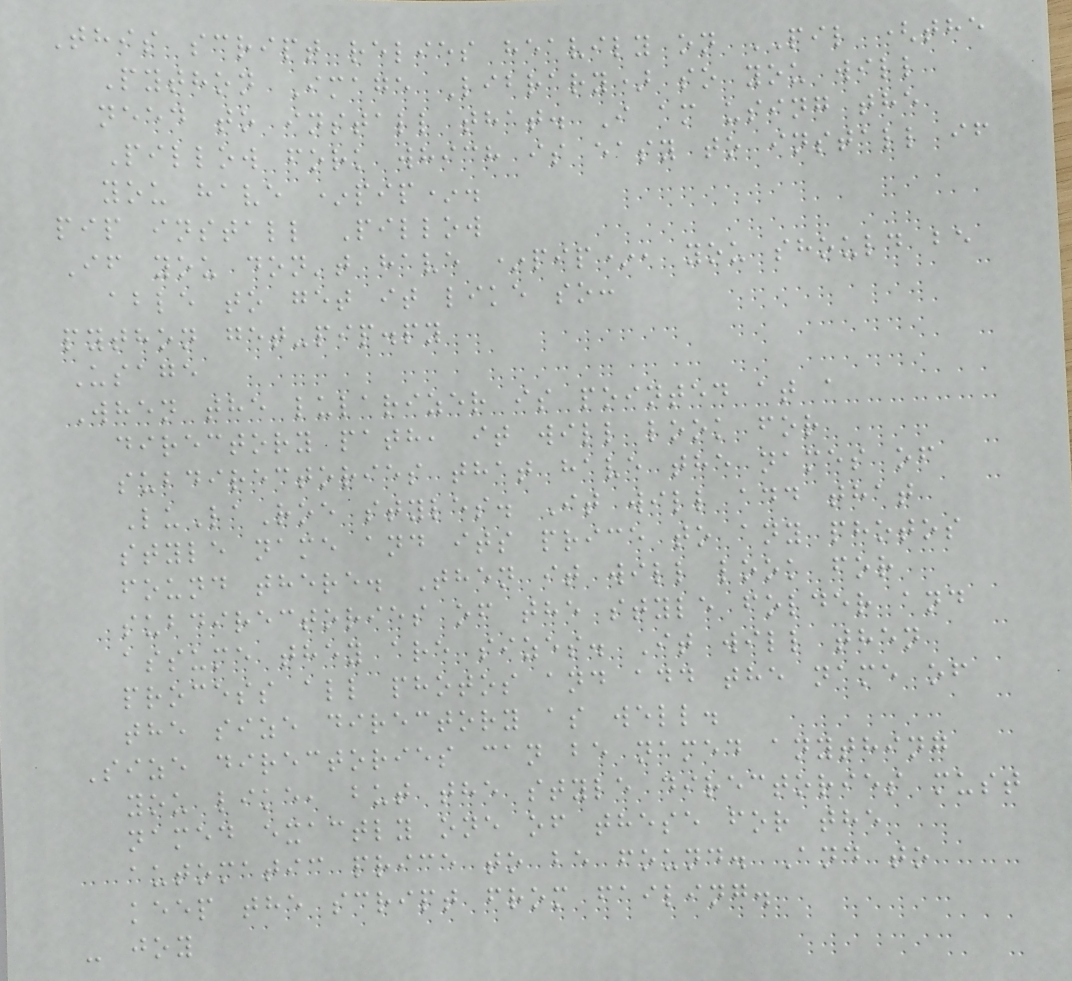This script relies heavily on PIL (the
Python Image Library) so you will
need to install that. I am using the
Pillow fork which is easy to install if
you have *pip*.
pip install Pillow
If you don't have *pip*, you should be
able to get it like so:
python get-pip.py
Usage
When the lularizer is pointed at a
directory path, it will look for
subdirectories that have the names of
LuLaRoe styles. It will add that
style name and its price to any photos
found there. Then it will look for
subdirectories of the style folder and
assume they are sizes. It will then
process all photos and add the name of
the size directory as well.
Size directories can be named anything
you like, but the style directories must
named exactly one of these for the
automatic price to be found. And to
keep the script from failing.
- joy
